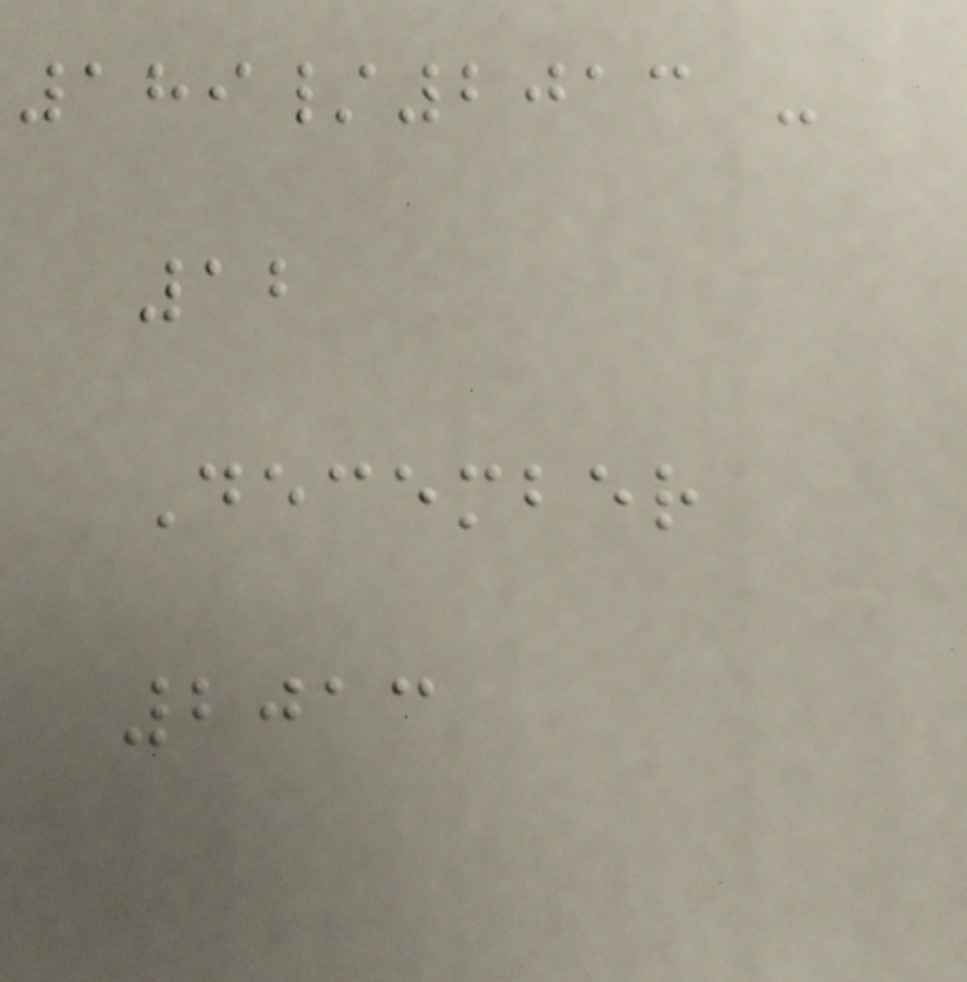189/2013 -
12
December
2013
